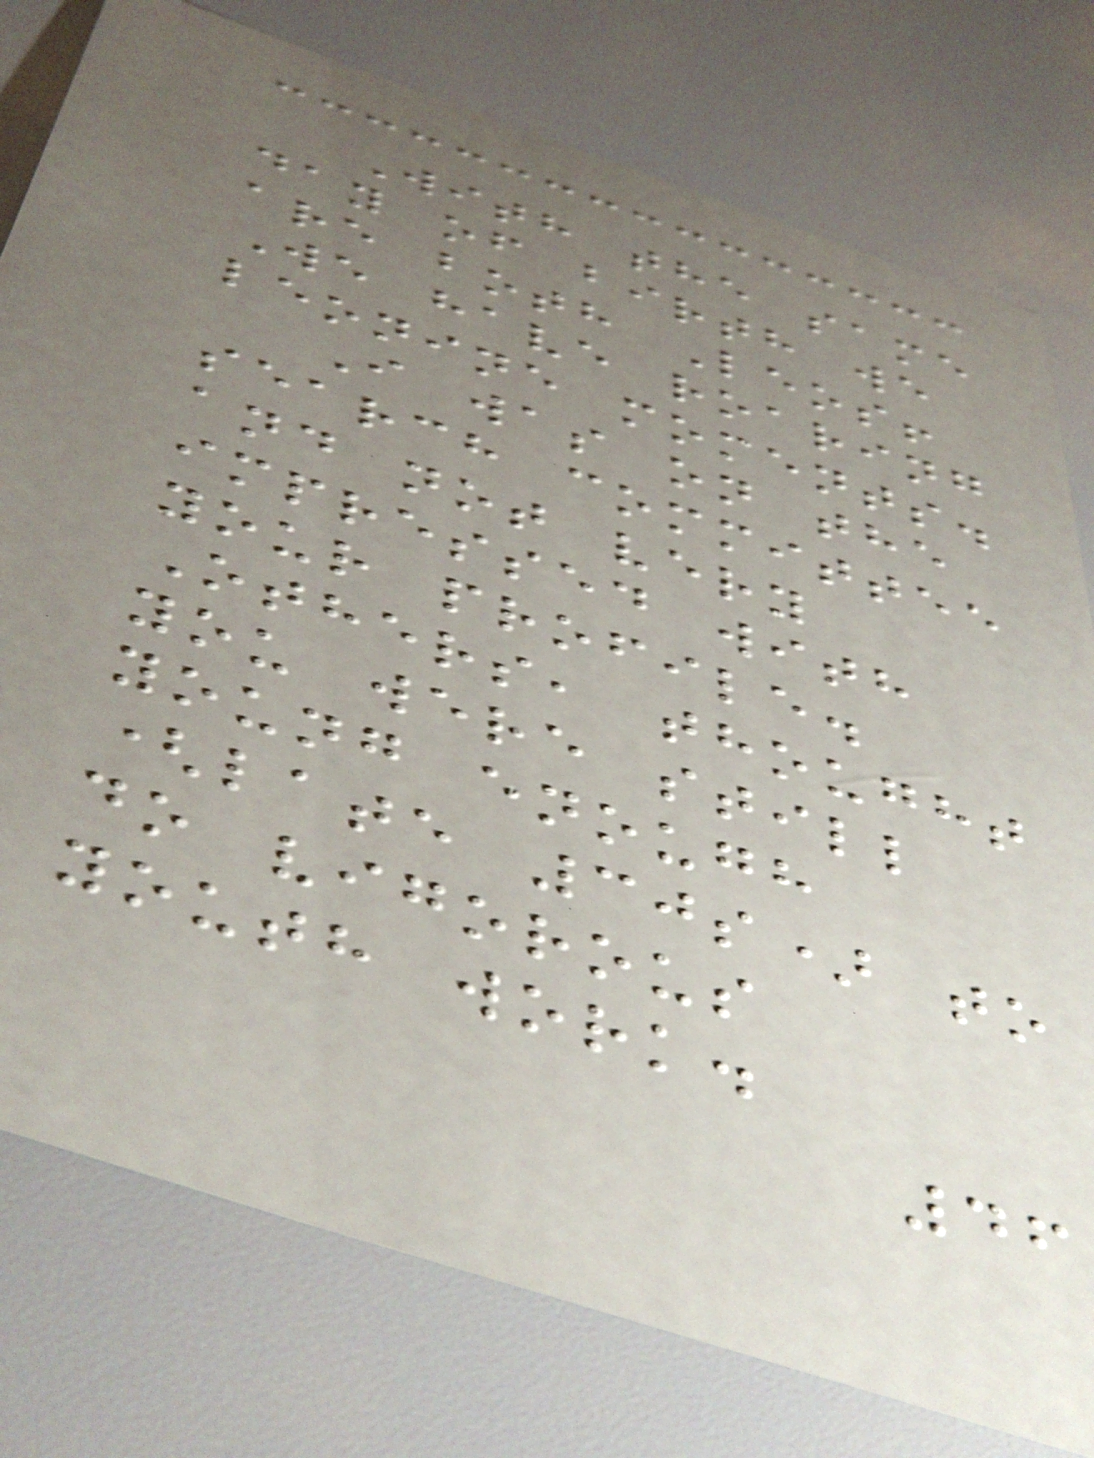With the same
day of birth we
are both Leos!
We have roaring
leonine moments.
I was on the
search committee
and not very
impressed with
your profile.
Others, thought
you were still
young enough
(late 30s) to
do vigorous
youth work.
46
